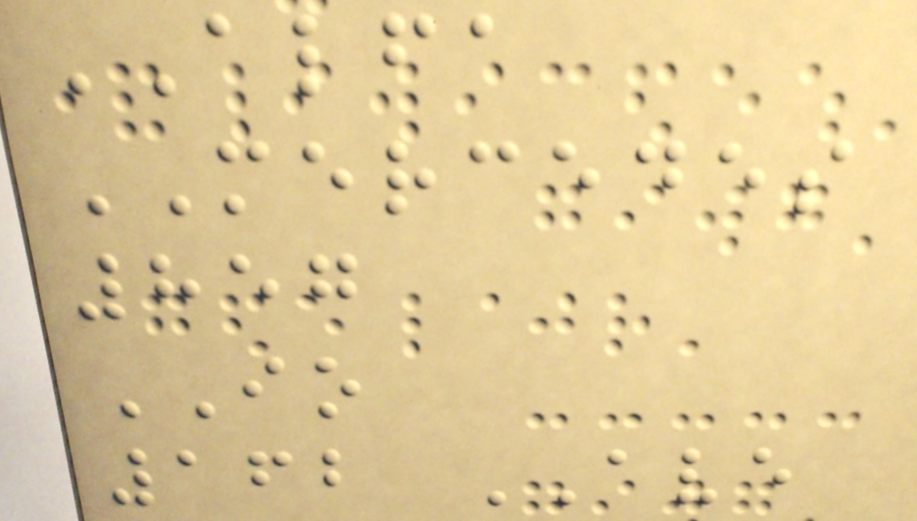ALFA
MERCEDES
857
IO
162 AVE
